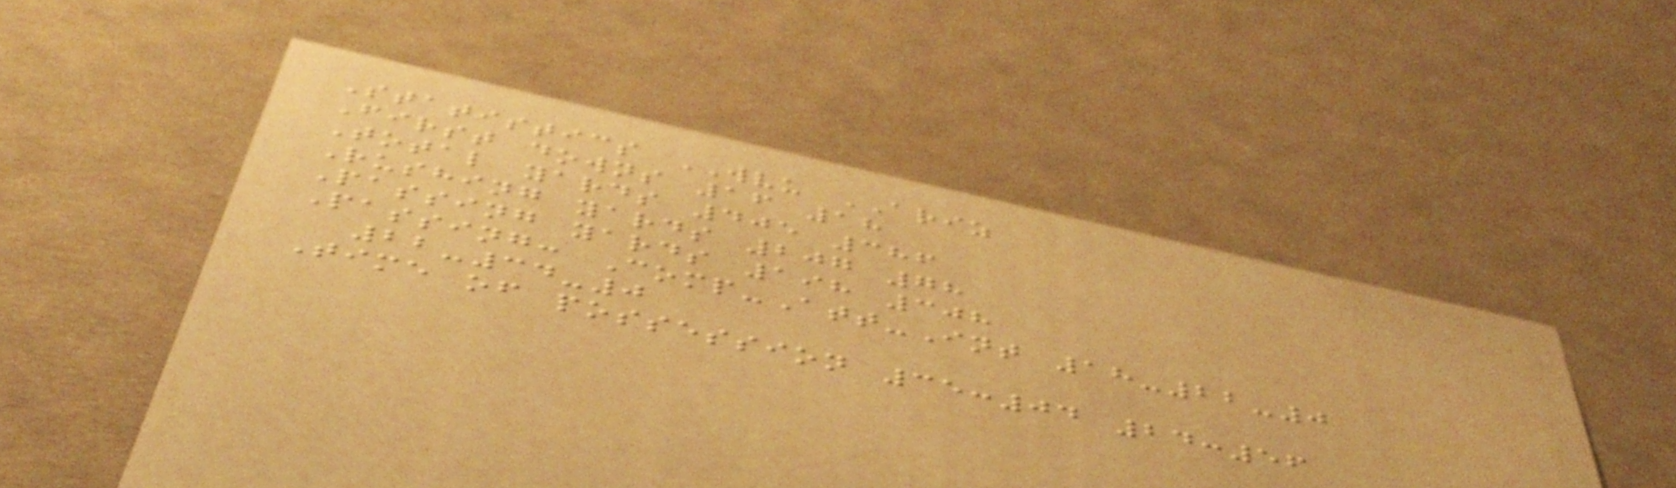Statistics WVU ARIZ
First downs 16 18
Total yards 405 386
Rushing yards 207 78
Passing yards 198 308
Passing: Comp-Att-Int 18-22-0
22-34-0
Time of possession 35:04 24:56
